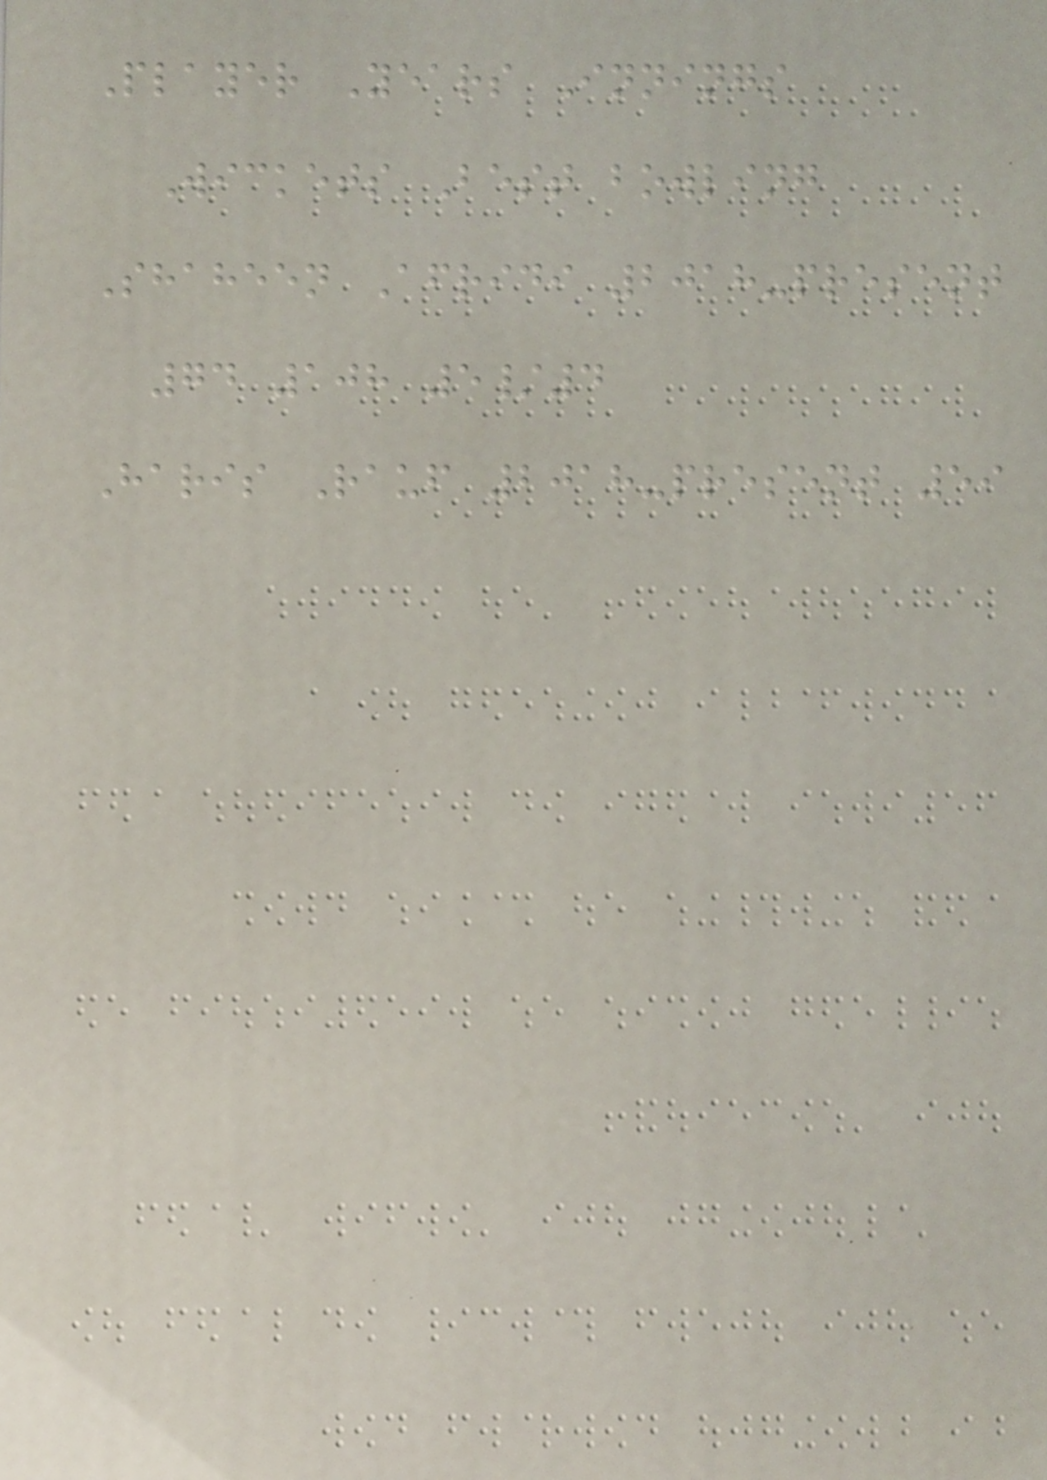Player Years Innings
Wickets Best bowling
Shaheen Afridi 2018-present
74 108 5/4
Haris Rauf 2018-present 59
